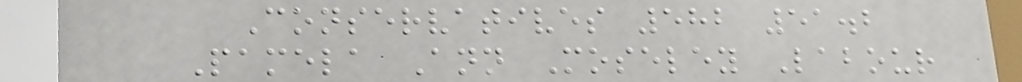Conservatives 582 51.2
Pamela Ann Moseley Labour
